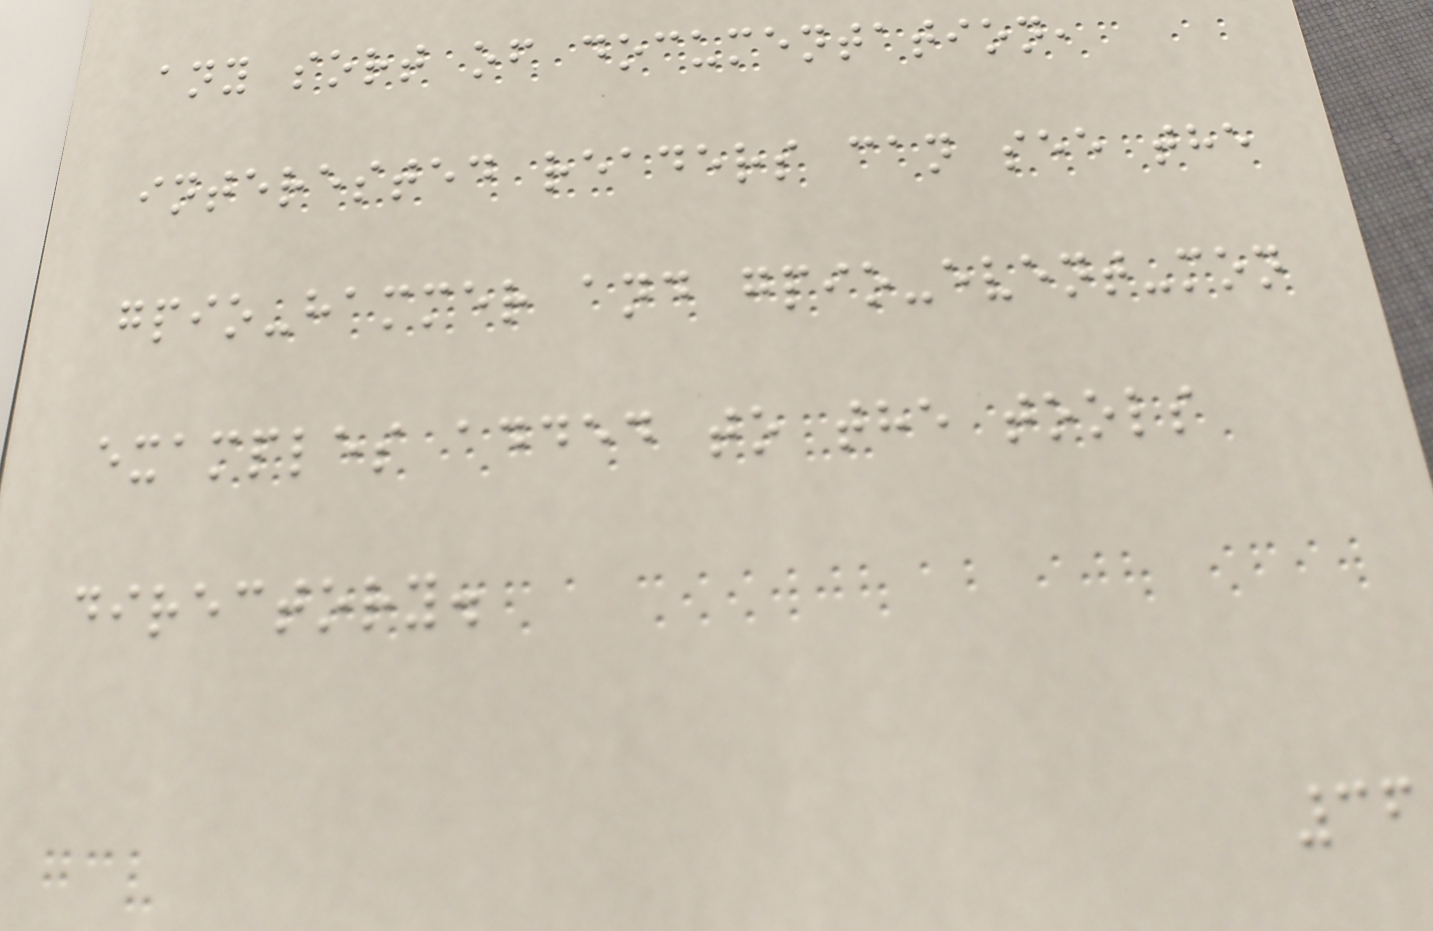any sort of documentation,
interested readers can see the
gpio-hammer and gpio-event-mon
examples added to the tools
directory.
36
